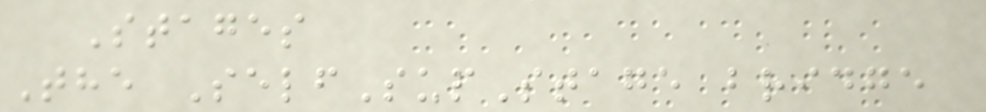Stages
The SelfSupStage bridge
